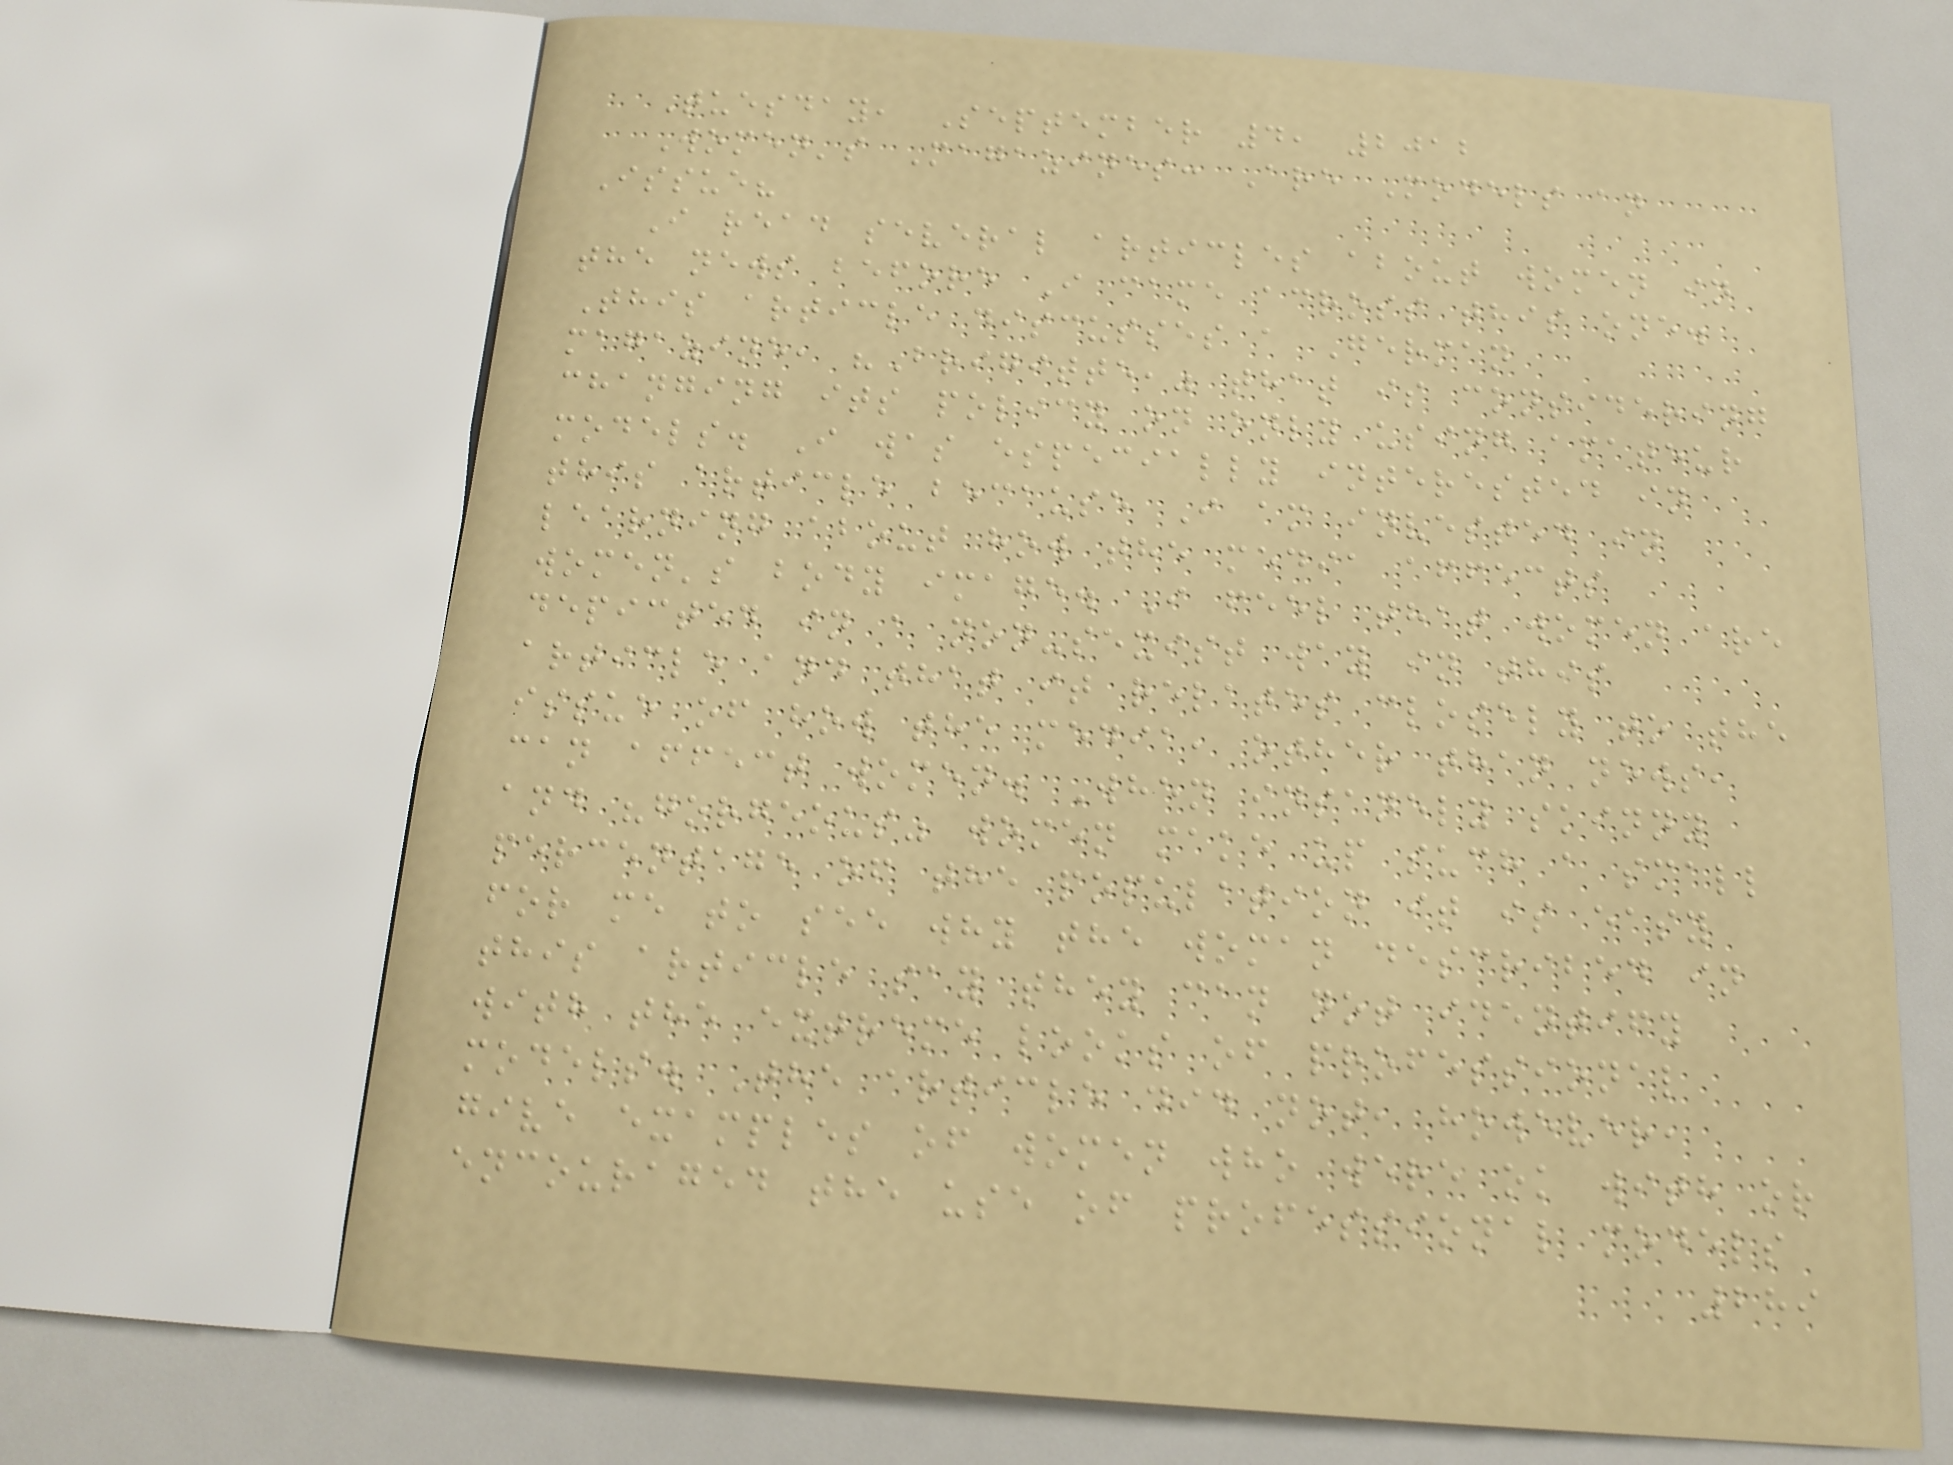Tuesday, September 4, 2012
Women's Magazines: Are Models an
Issue?
I read several articles about women in
the news before I came across this one.
This article discusses a German
magazine, "Brigitte," that is considering
changing its policy on only using amateur
models. I was especially interested in
this article because I am invested in
learning about how the media affects
women's body image. I feel that women are
depicted in a non-sexist way in this
article and that it relates closely to the
issue of how the media, other than news,
can affect women. When insanely skinny
and "gorgeous" women make up such a small
percentage of the population it is easy
for me to see why the woman described in
this article say they can not identify
with the extreme looks of professional
models. The article did not, however,
give examples of women who were ok with or
encouraged the use of professional models
289
